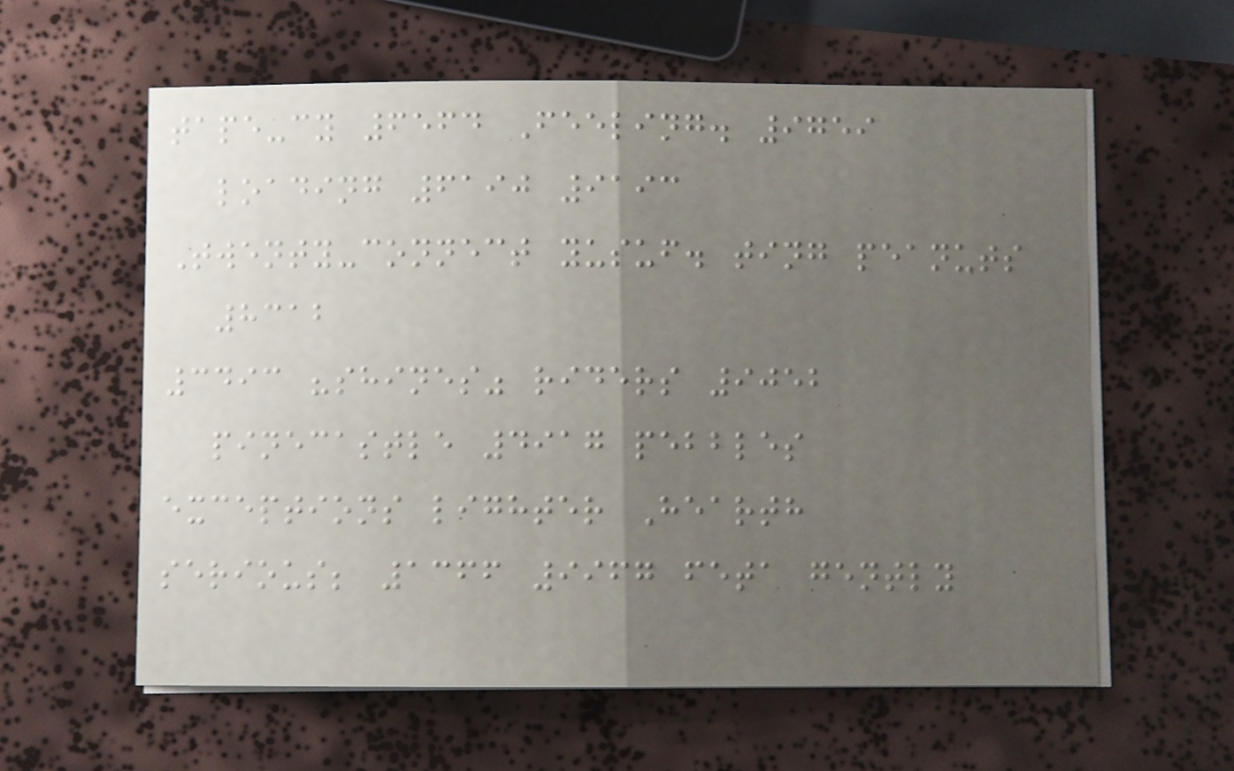tape-cy 6564 Feeling. 9759
loading 6190 9193
Twenty-connect yusuf. ting peanuts
8312
3493 "shines" riders 9052
pinecastle 4917 pebbles
exceptions lighter Hearth
serious; 1366 9967 feta gently
